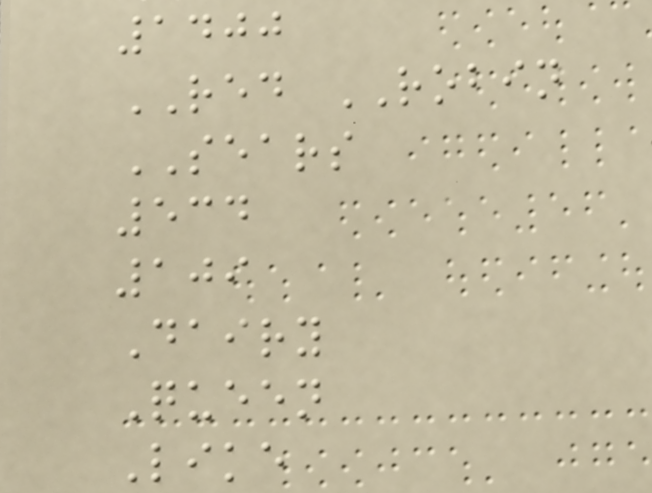1400
RED ROBIN
SEARS
534
109
Dairy
Queen
Like
